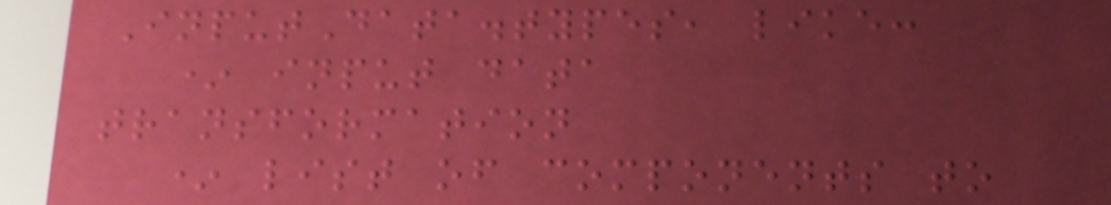InputData.types, like:
* input data
transformation
* list of components to
